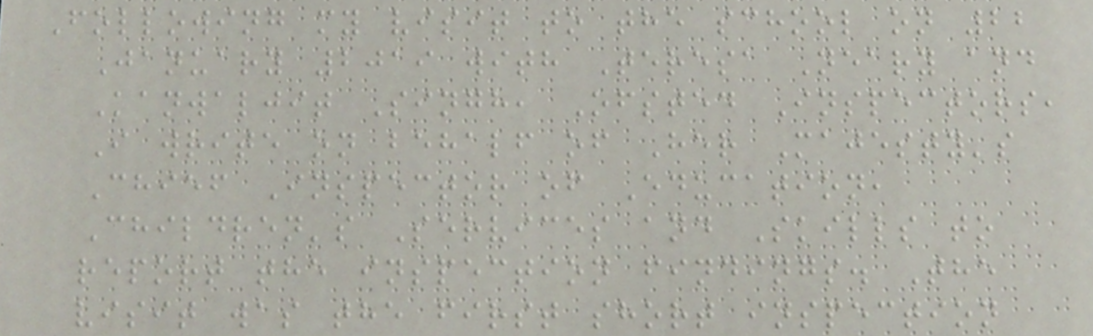Following my visit to the school on 22
January 2019 with Teresa Neary and
Kanwaljit Singh, Ofsted Inspectors,
I write on behalf of Her Majesty's
Chief Inspector of Education,
Children's Services and Skills to
report the inspection findings. The
visit was the first short inspection
